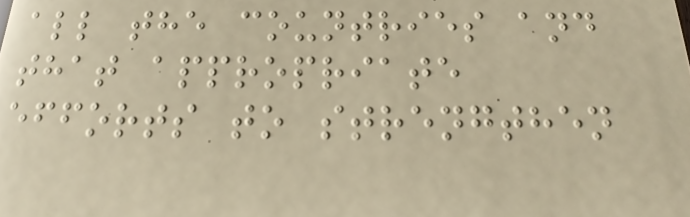all the countries and
that appropriate
efforts to strengthen
